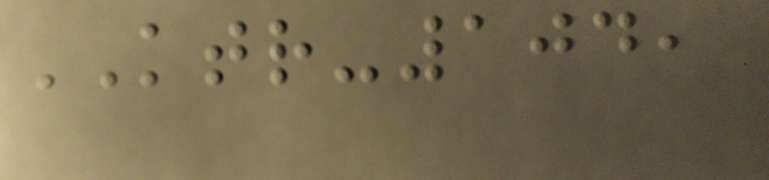KTR-104,
